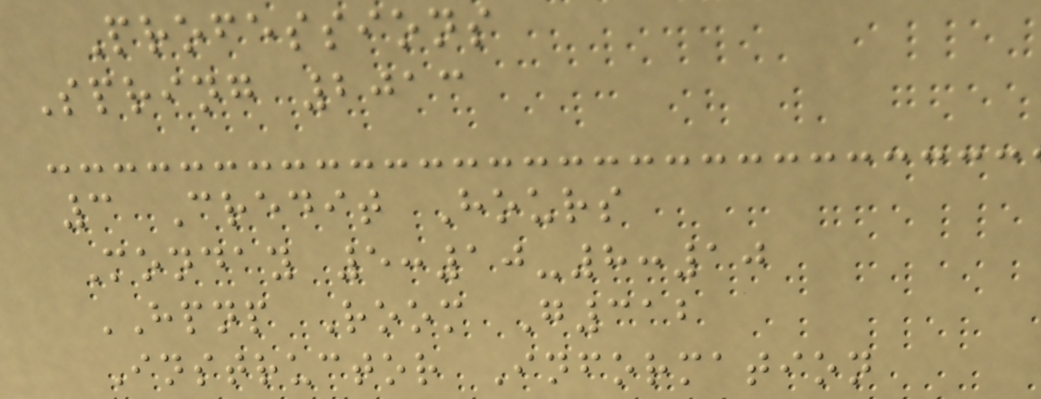Professions
Spring 2013
3 Credit Hours
Monday 5:10-8:10
HPNP Room G312
Instructor Information
